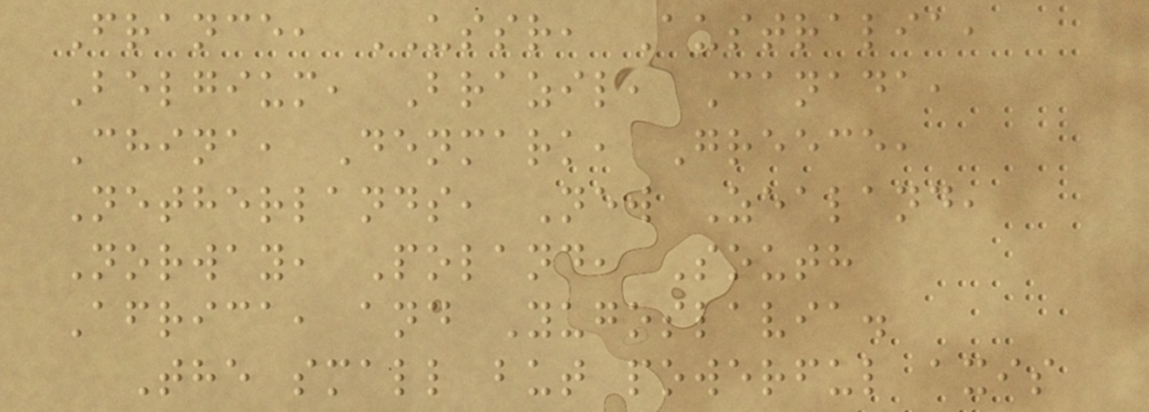France, USSR, Australia,
Belgium, Brazil, Canada,
China, Denmark, Greece,
Netherlands, New Zealand,
Norway, Poland, South
Africa, and Yugoslavia.
The small but powerful axis
